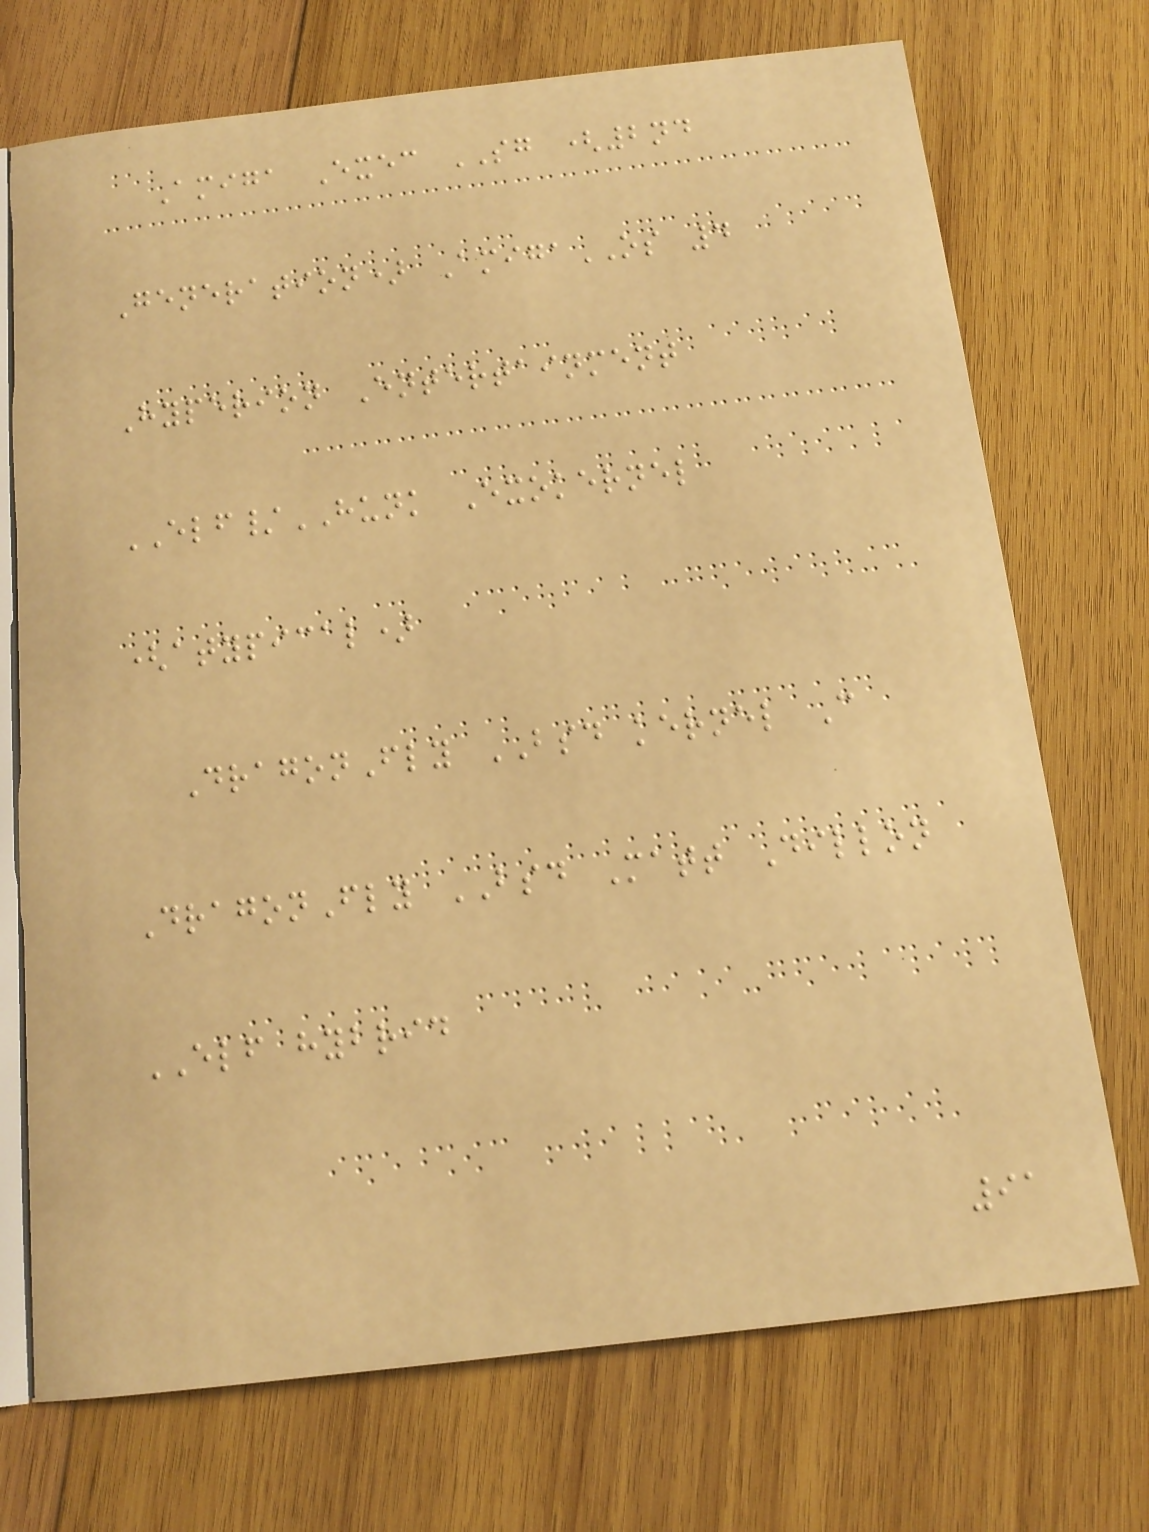Amiga Exec SG (2nd
Generation) AmigaOS 4
Hyperion Entertainment
ELF/HUNK Exokernel
(atypical)
DragonFly BSD kernel C
DragonFly BSD Matt Dillon
ELF hybrid
91
